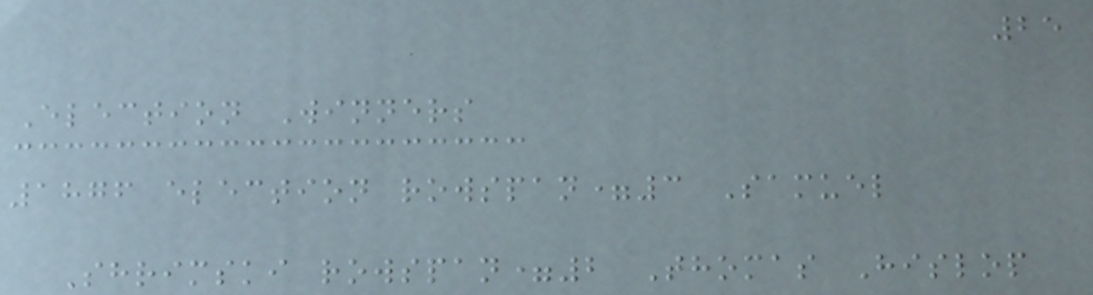25
Election Winners
1876 election rowspan=3 Samuel
Shrimski rowspan=2 Thomas Hislop
